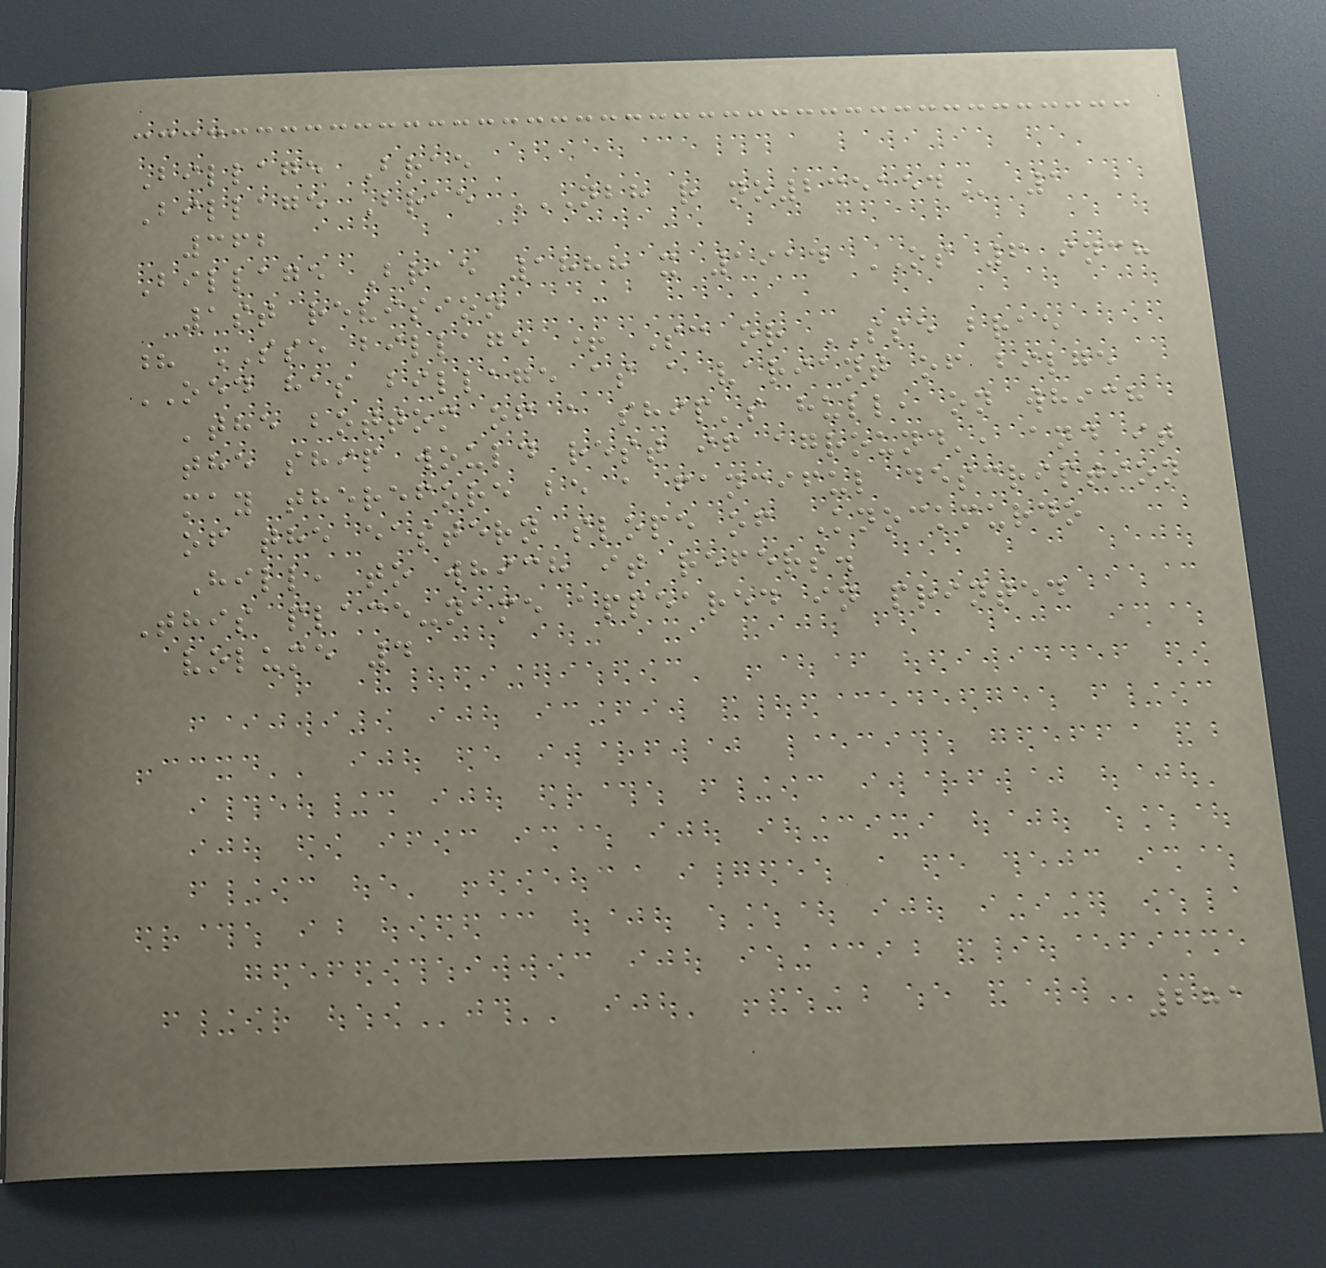Billage Brae
Billage Brae NBH R NO235154 1
362
Billage Brae 1888 x 1914 OS 6 inch
1st revision
? SSE billage + Sc or SSE brae
OED has billage as a variant of bilge
'the bottom of a ship's hull, on which
the ship would rest if aground', and it
may therefore be a fanciful description
of the eastern slope of Knockmurdo
Hill, to which it refers.
This place-name appeared in printed
volume 4
281
